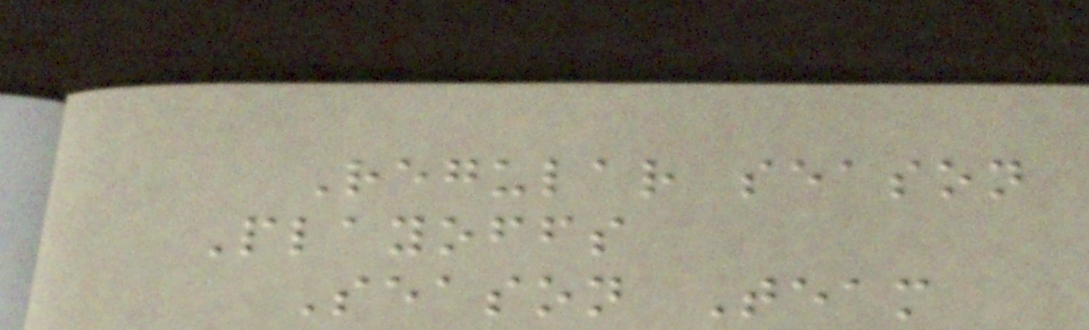Regular season
Playoffs
Season Team
